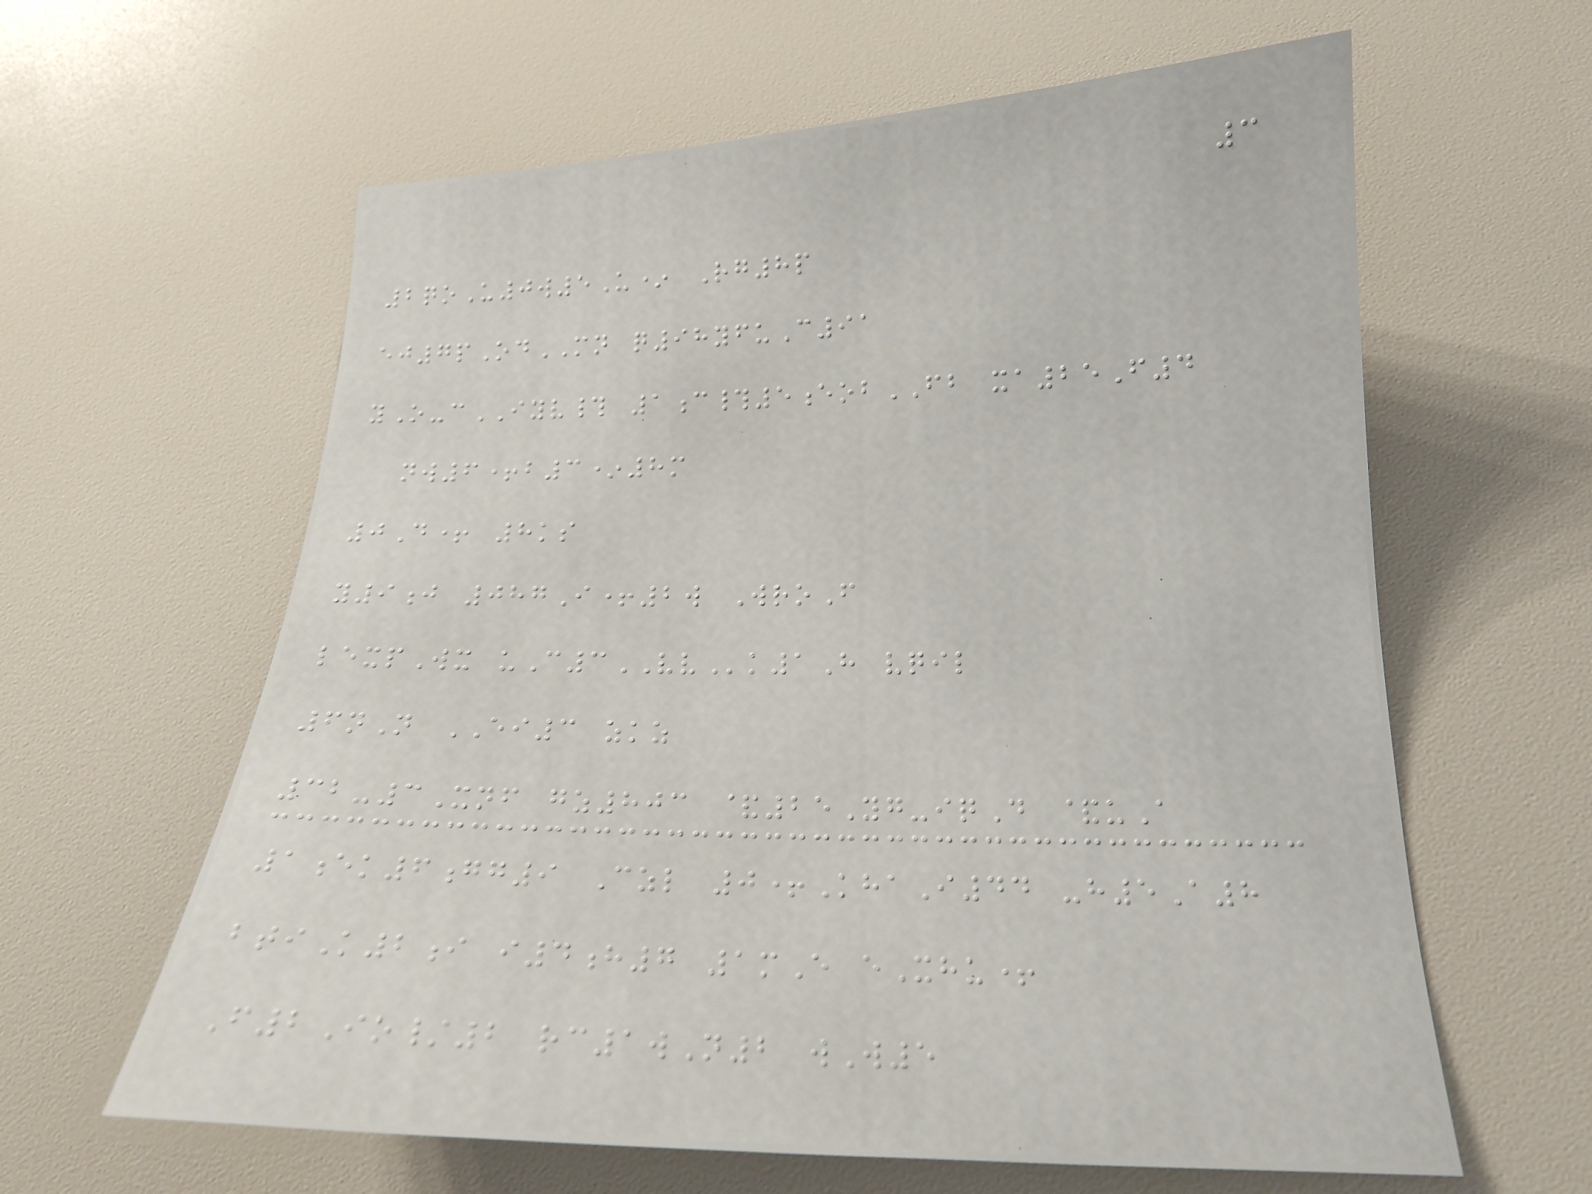3
2qoU0w5U* Rg8p
ej7pOdMN q98yfuC91
yO-cIYV# 1c#5eobFB xa25F4
nw6+b3*8m
0D+ 8ks
y9j 087I+2w WroF
lexpWx uC3VVk1H vqil
6nN EI3 zkz
32-3Xnf gz803 &25Yg-iqD &uA
1ek6gg9 Czl 0+KhaI44 -h5A8
btiK2i i4h7 1mE eXhu+
F2Io/2 rc1wN2 wW5
